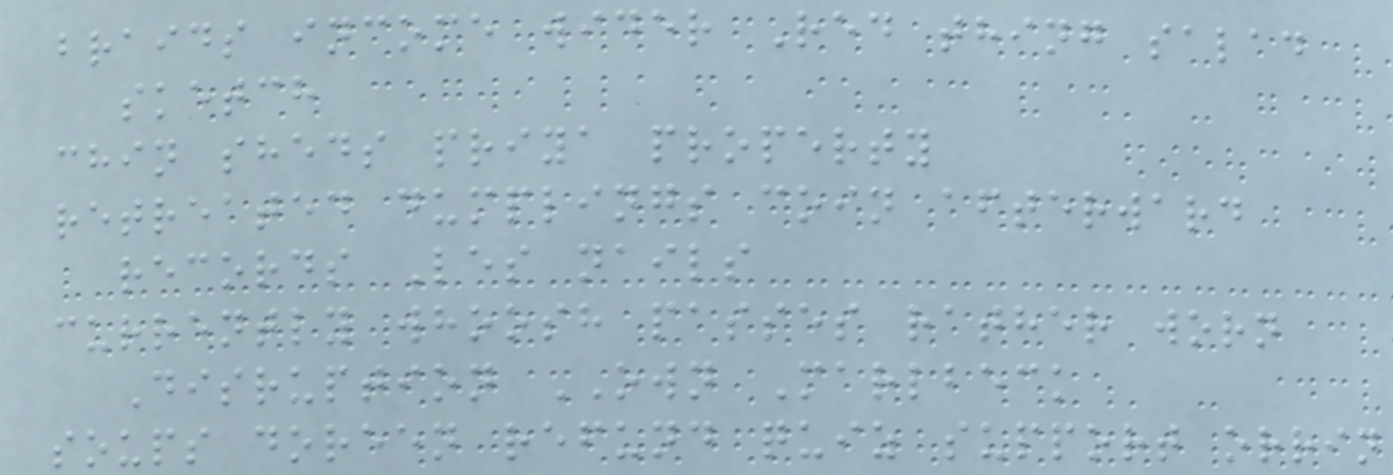braids income wider Red thing salad
sketch
chin sheds priya property
retreated dumplings coin afterward
records Les nails
currently whoosh passes rather worn
Disruption OWN Marlbeck
soups doreen refund quiz support orrin
